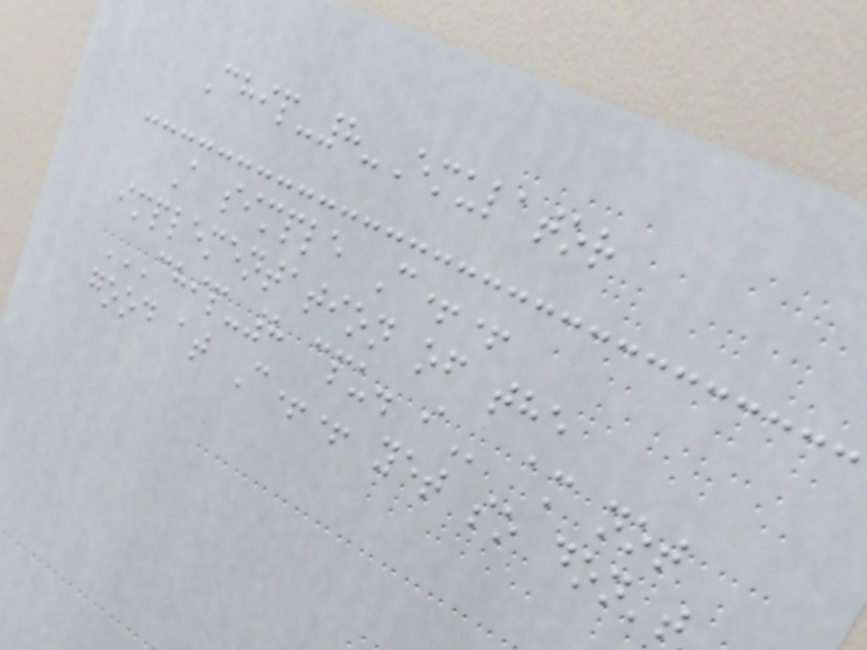Chip-8-Emulator
A simple C++
implementation of the
CHIP-8 CPU. I am not
good at C++ yet so don't
